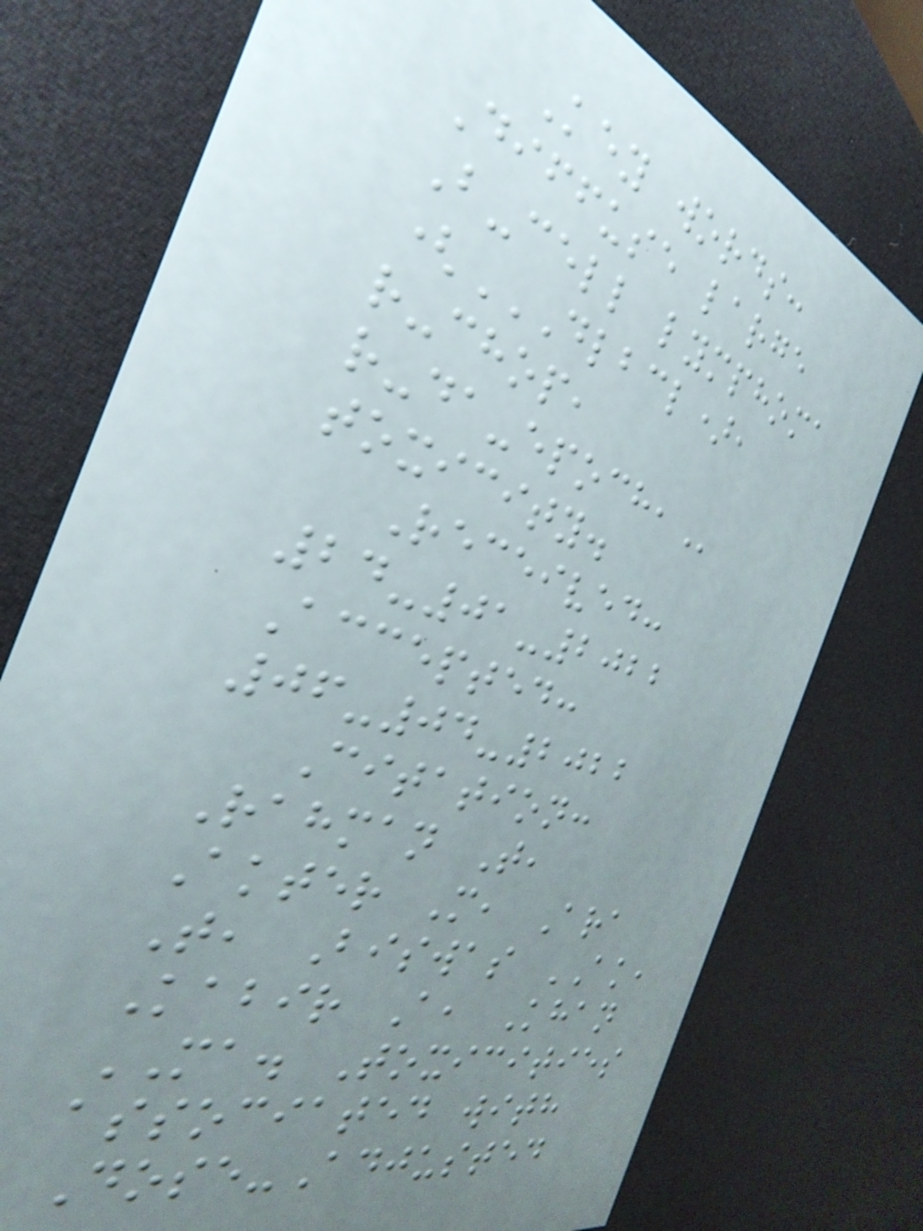Key words:
Diffuse large
B-cell lymphoma
(DLBCL),
R-CHOP,
R-DA-EPOCH,
toxicity.
Received:
24-01-2022
Accepted:
06-04-2022
Citation:
Rahman T,
Akter M, Ara
T, Biswas AK,
Kabir A, Khan
MA. Toxicities
associated with
Dose-Adjusted
